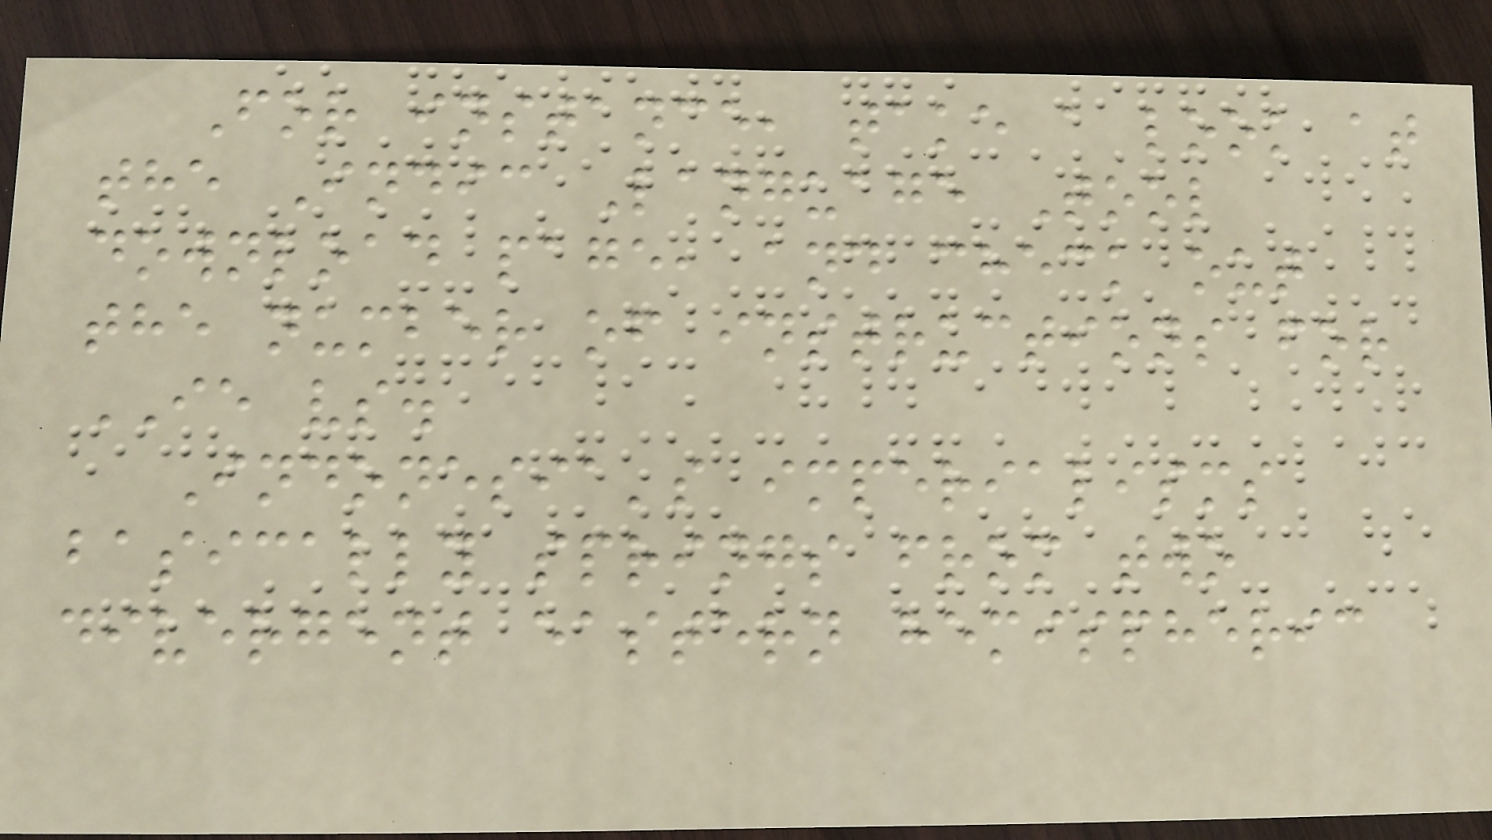For instance, take a look at
the Indic Language Tool
download page, and check out
the number of instructions for
IE vs.
Indonesia's imperialisms
basically springs from two
divergent eastern hemispheric
